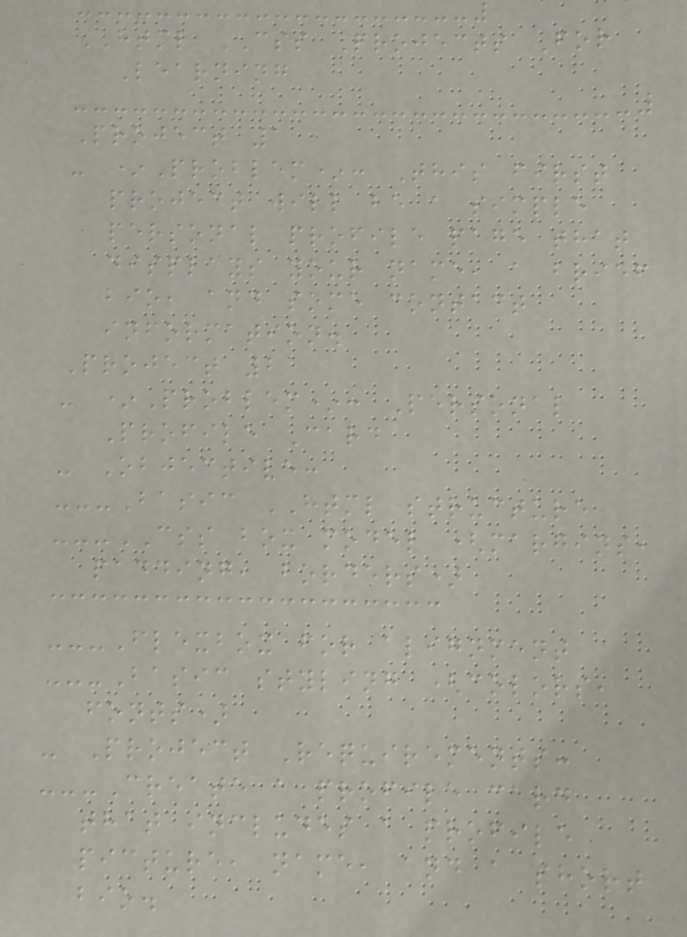HTML CSS Projects For
Learning
Project 1
- *Problem*: This first
project will be a simple
personal profile page that
displays your name, a brief
bio, and some contact
information.
Project 2
- *Problem*: Personal
Profile Card
- Objective:
---Basic HTML structure
---CSS box model (margins,
padding, borders)
---Flexbox for alignment
---Basic styling (colors,
fonts)
- Project Requirements:
---Create a profile card
that includes a profile
picture, name, and a short
bio.
